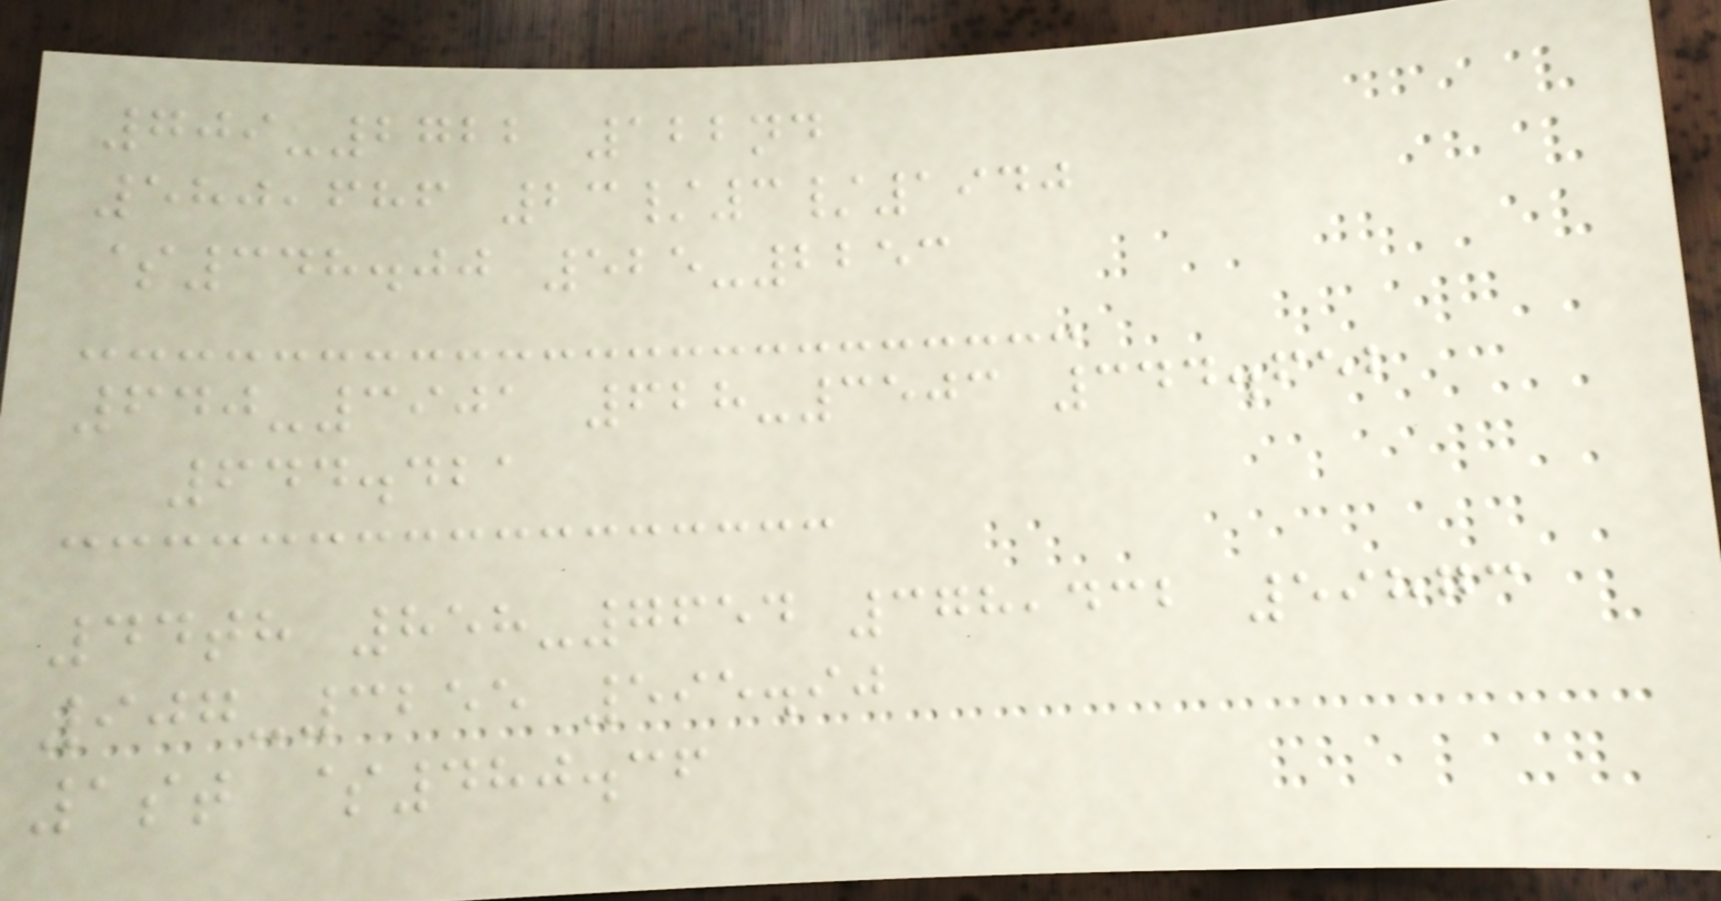709-2722 122nd
580,686 23/3/1940
$348.00 525-2253
640-3901 628-3503 344.652
644.421
44th 858-7654 378,432 59873
907-3255 595.90
1st $480.36
